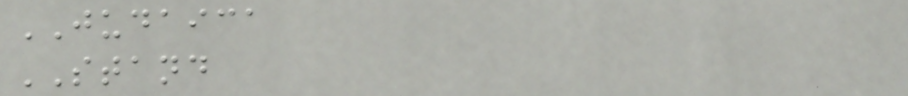JUDAICA
STAND
